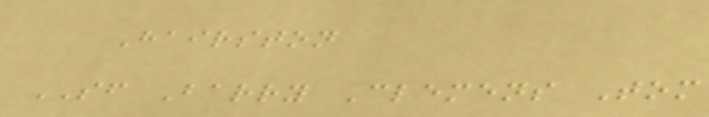Hairston
SF Barry Clemens Tom
